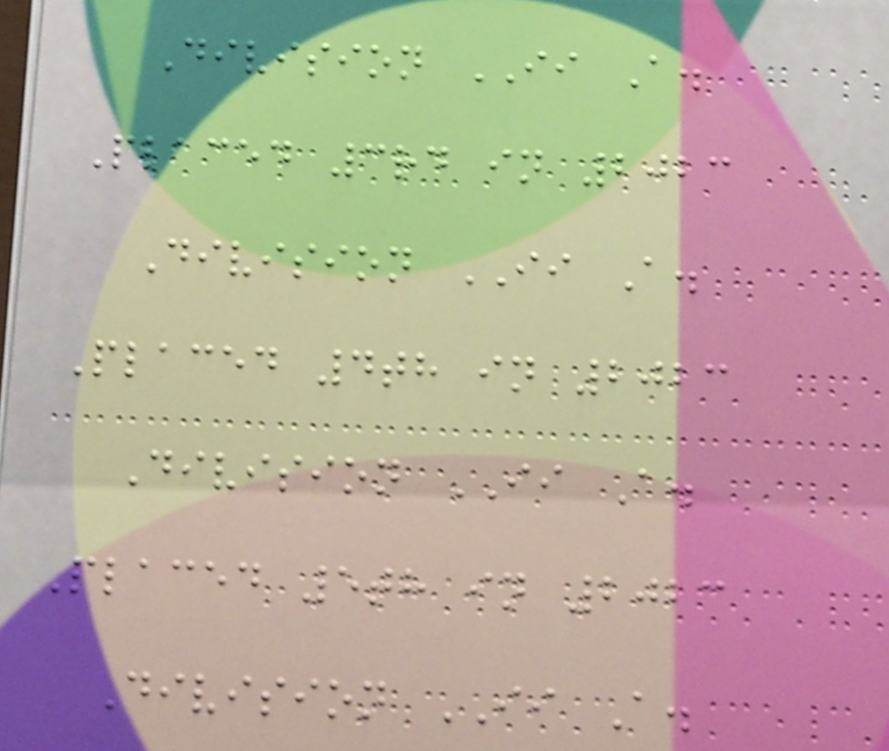Division II A.
Placed 3rd in 2023
Division II A.
Placed 4th in 2023
Division II A.
Placed 5th in 2023
Division II A.
